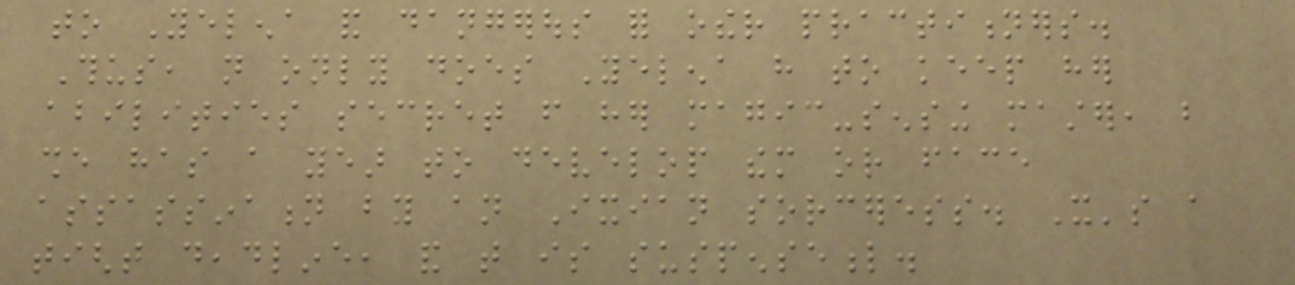to Yelena and dangerous for other practitioners.
Thus, not only does Yelena have to keep her
abilities secret from her magic-sensing master, but
she has a year to develop them or face
assassination by an Ixian sorceress. It's a
tight deadline, and that is suspenseful.
